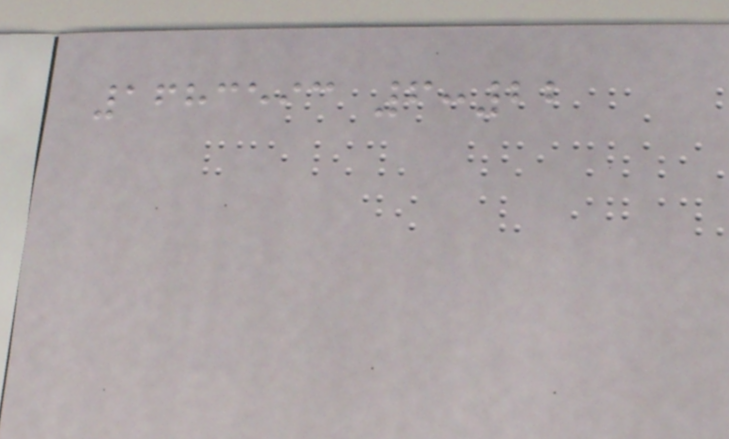1683593 6:22
